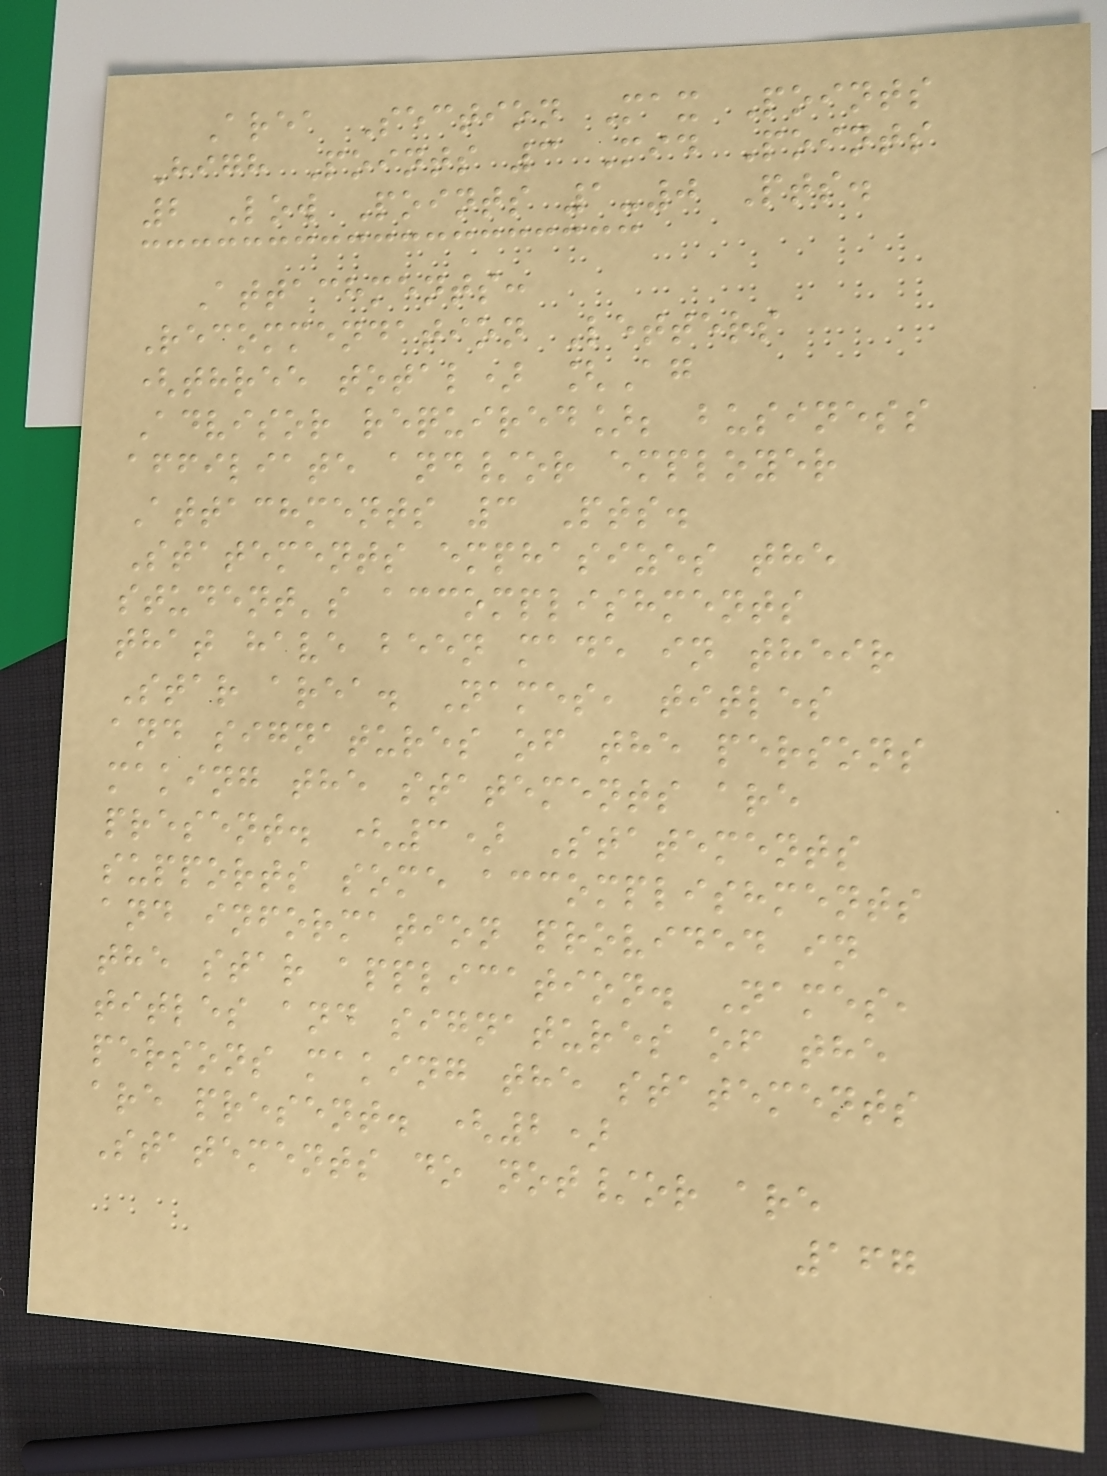Area Section Max Points
High Points 3 Mid Points
2 Low Points 1-0 Pts.
Attachments:
Recommendation Letters
(three total) [Ag
Advisor required]; business
affiliate and/or employer
Attachments 3 Pts.
Statements emphasizes the
student's accomplishments
that have been made in their
Star area. Names, titles
and signatures of the persons
making the statements are
present. (3) Statements
supports some accomplishments
and information provided in
the star application. Names,
titles and signatures of the
persons making the statements
are present. (2)
Statements do not/or are
167
